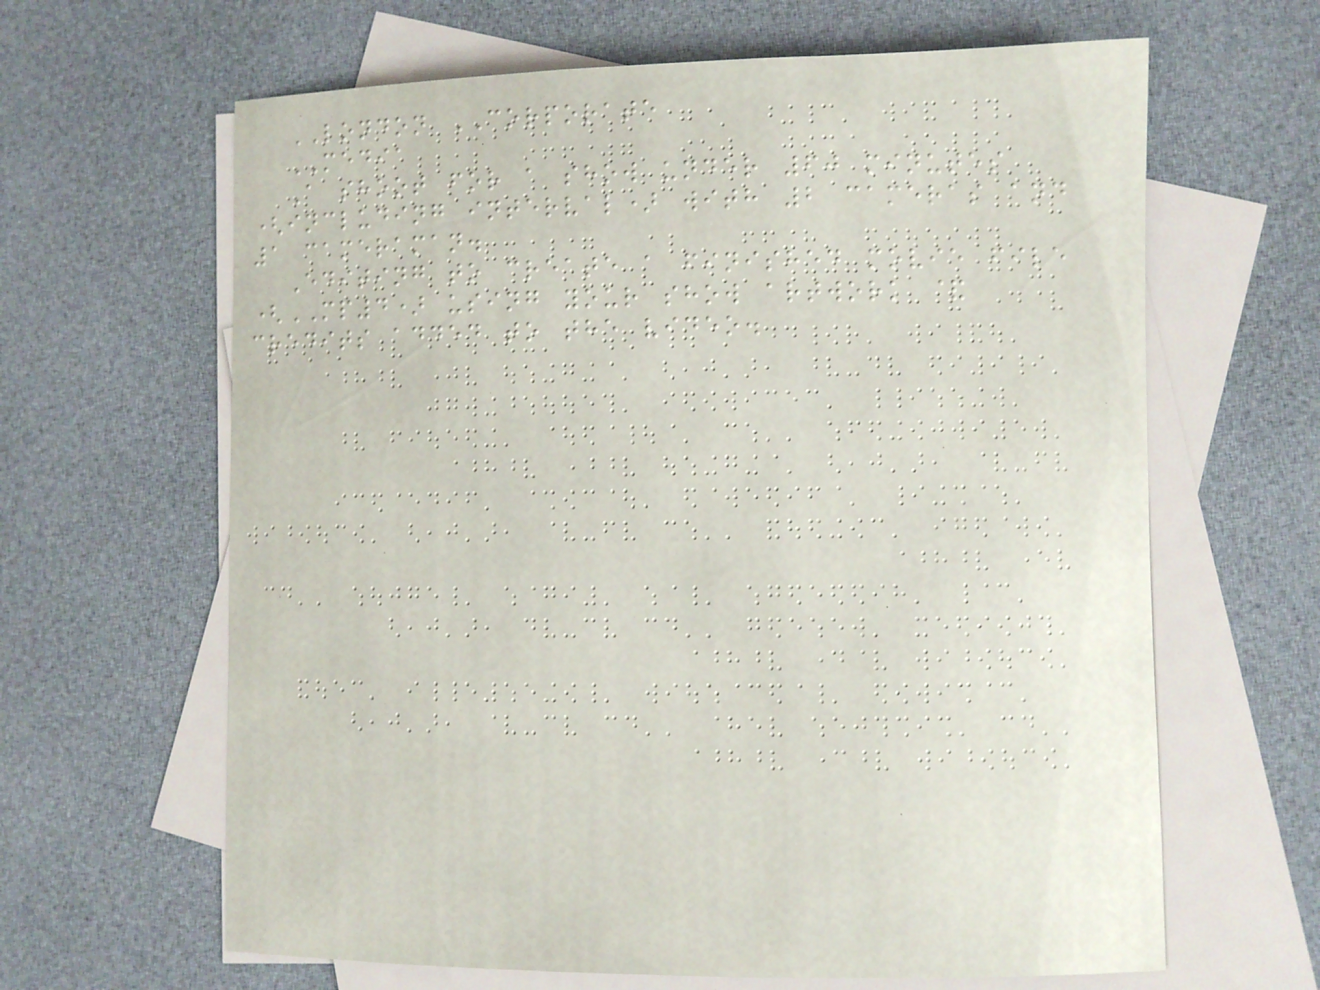LONDON CORPORATE
MEDIA
A shoot for a show under 60 minutes
(including interval) with 2 cameras and
1 cameraman.
Editing to create a finished movie file
(MP4) using your show artwork &
credits added to the video.
